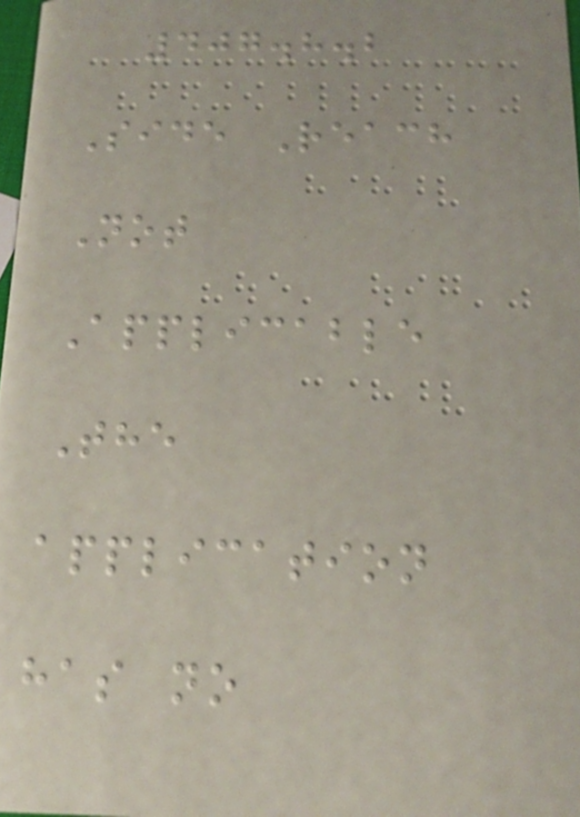407.8.2
Side Reach
Not
Applicable
The
application
has no
